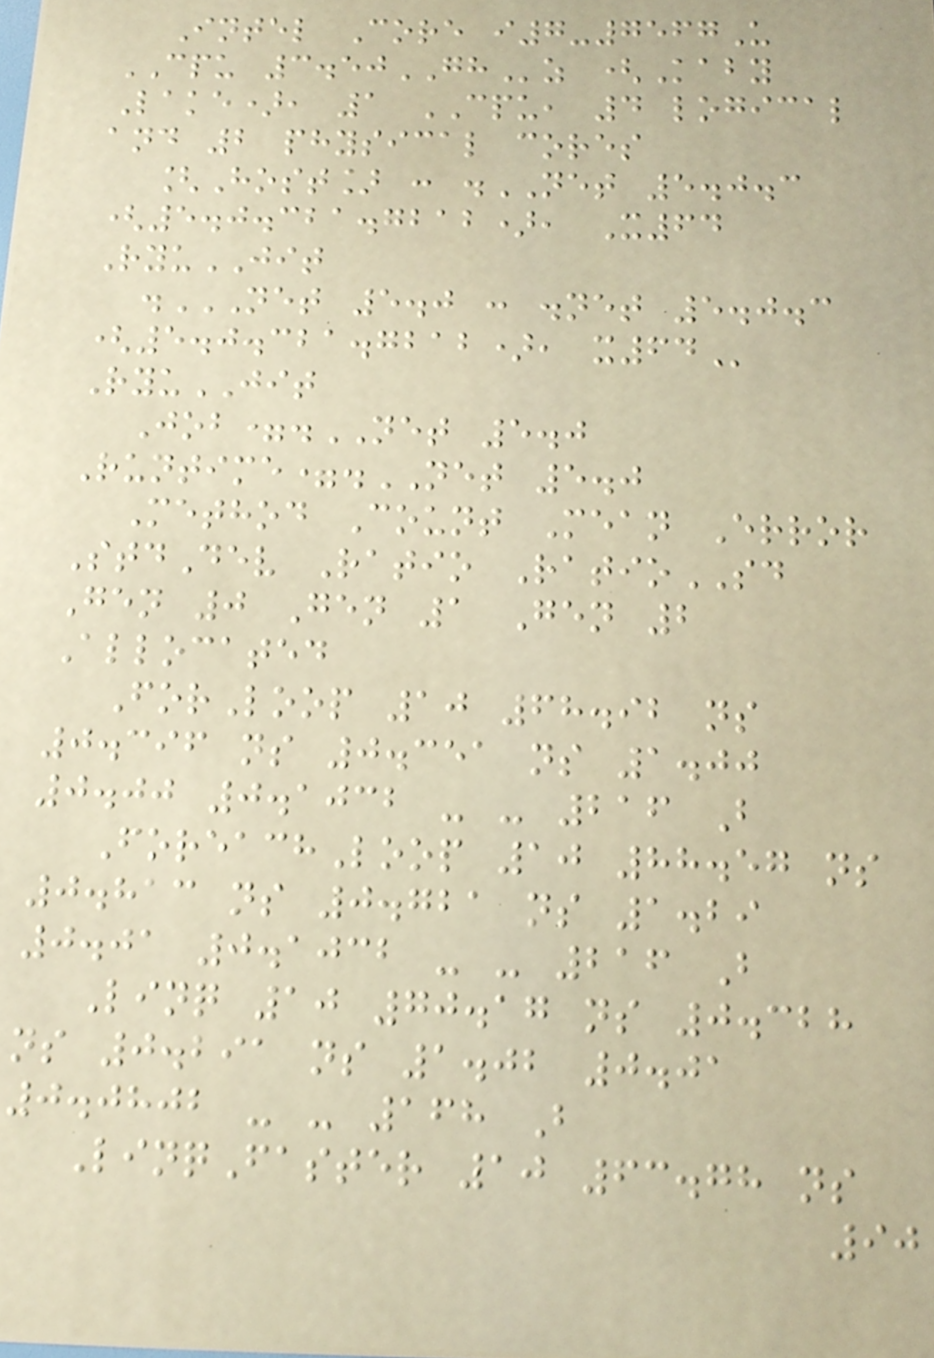Intel Core i7-7567U
CPU 3.50GHz (Kaby
Lake), 1 CPU, 4 logical
and 2 physical cores
[Host] : .NET 5.0.3
(5.0.321.7212), X64
RyuJIT
.NET 5.0 : .NET 5.0.3
(5.0.321.7212), X64
RyuJIT
Job=.NET 5.0
Runtime=.NET 5.0
Method Count Mean Error
StdDev Ratio RatioSD
Gen 0 Gen 1 Gen 2
Allocated
ForLoop 10 68.92 ns
0.396 ns 0.351 ns 1.00
0.00 0.1032 - - 216 B
ForeachLoop 10 88.57 ns
0.813 ns 0.721 ns 1.29
0.01 0.1032 - - 216 B
Linq 10 70.17 ns 0.328
ns 0.291 ns 1.02 0.01
0.0802 - - 168 B
LinqFaster 10 63.78 ns
90
